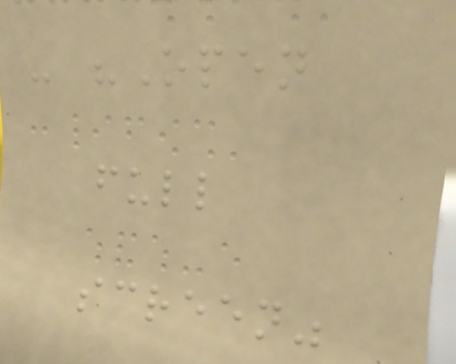- "Open
full
screen"
